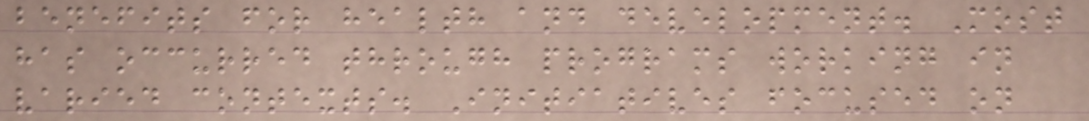benefits for health and development. Most
has occurred through programs working in
varied contexts. Initiatives focused on
